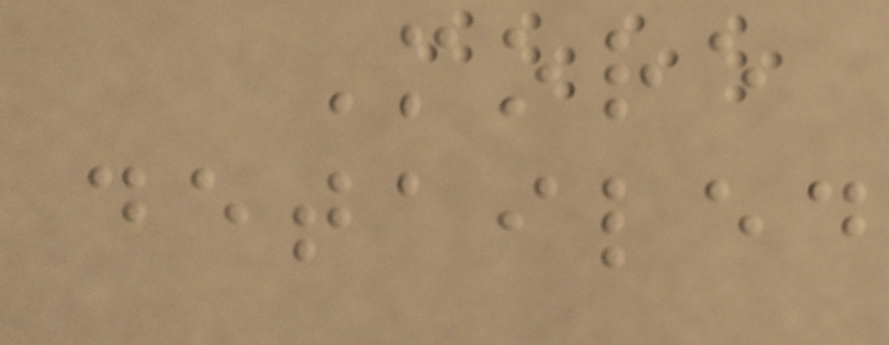More
detailed
